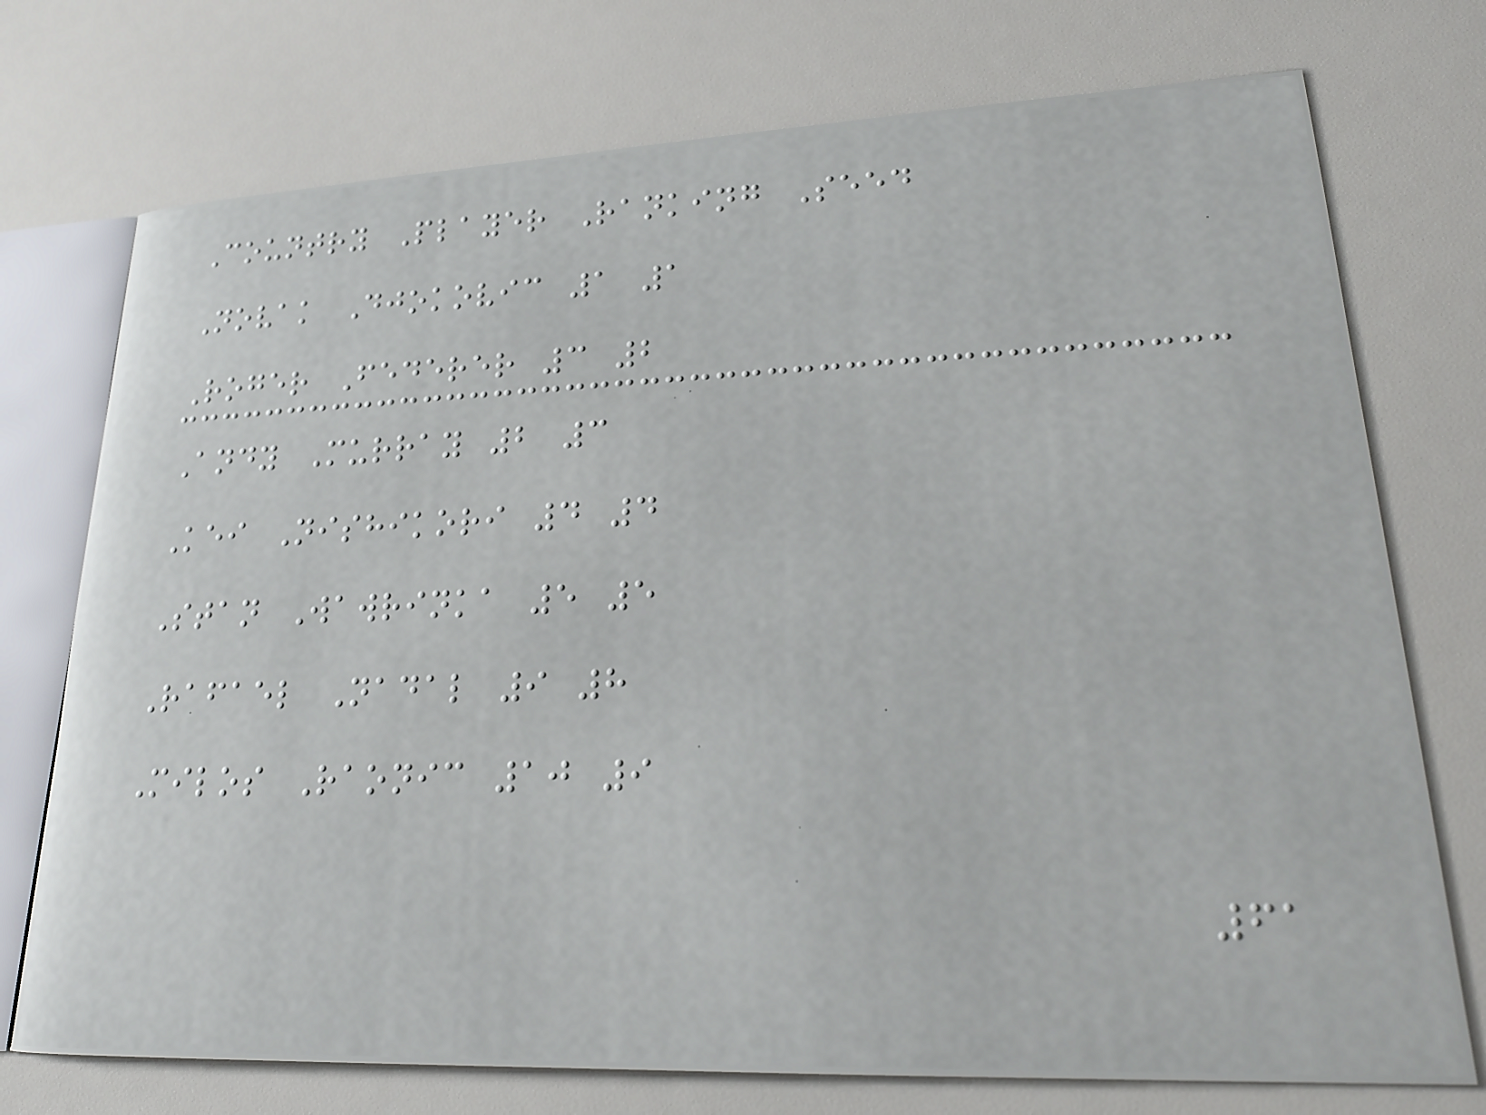Country Player Ranking Seed
Novak Djokovic 1 1
Roger Federer 3 2
Andy Murray 2 3
Kei Nishikori 4 4
Stan Wawrinka 5 5
Rafael Nadal 9 8
Milos Raonic 10 9
61
